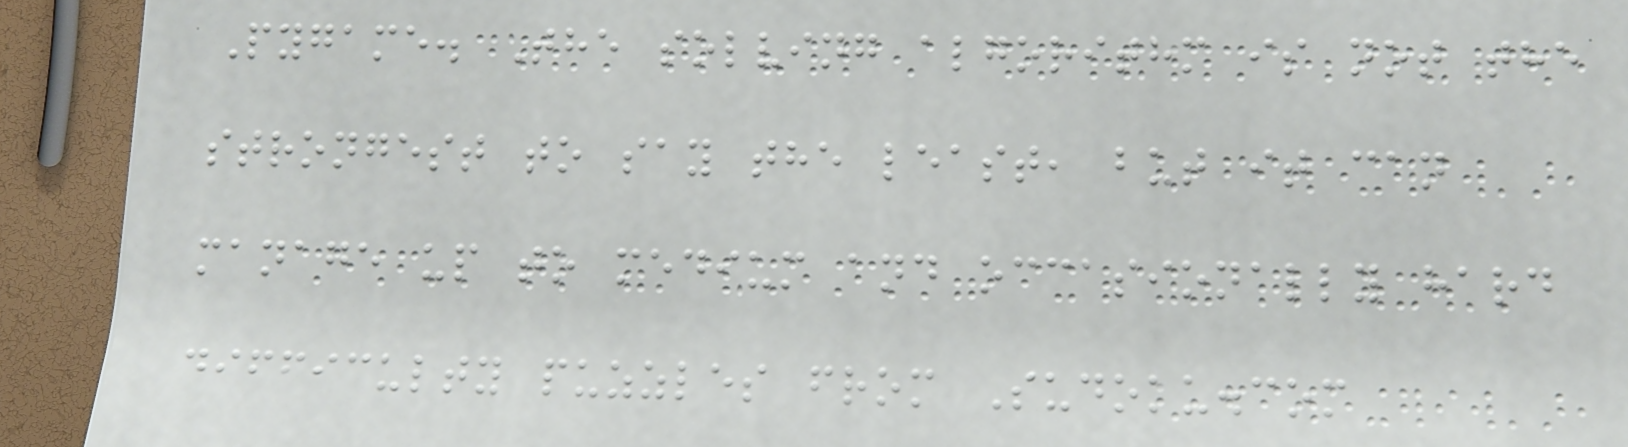Pygame. The solving algorithm is not the
strongest to say the least, but it can
manage up to medium and occasionally hard
difficulty puzzles from Sudoku.com
